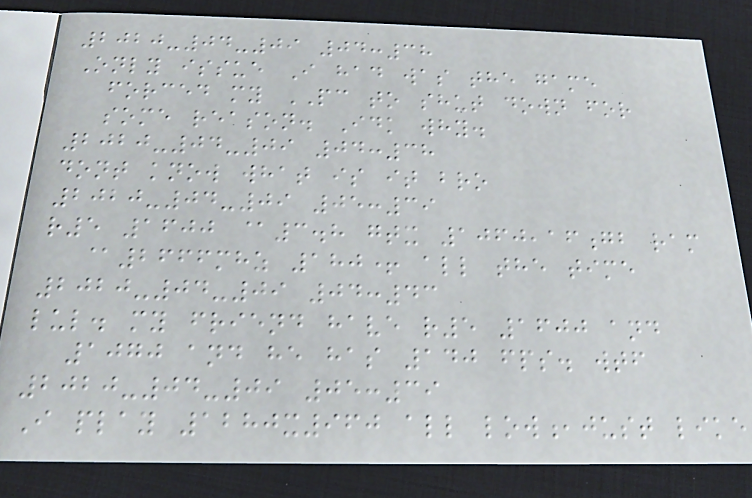2020-04-09 04:38
Only issue I had was the game
forced my PC to shut down for
some reason. Idk why.
2020-04-09 04:38
dont know what is it bro
2020-04-09 05:39
r5 1600 @3.8 gtx 1060,16gb ram
@2666mhz 180+ all the time
2020-04-09 04:43
lul. my friend have r5 1600 and
1070 and he has 140 fps. wtf
2020-04-09 05:39
I play 1280x960 all low,just like
